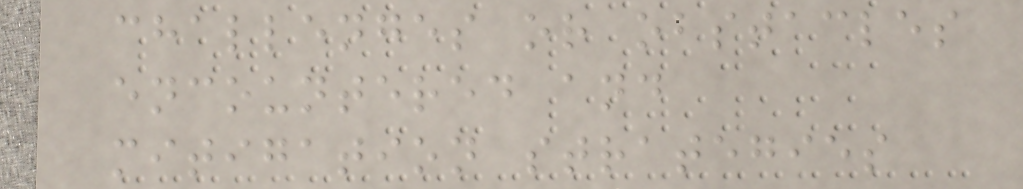challenges or obstacles
encountered and
mitigation strategies
